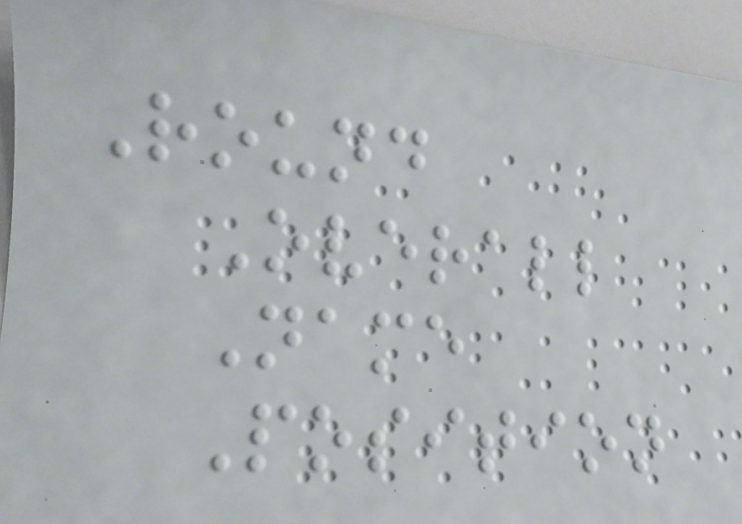Round
Overall
Name
Position
